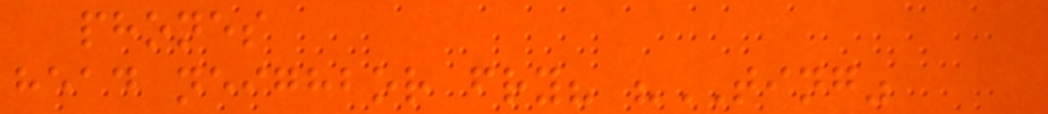phones
head neighbor fry? "TING"
